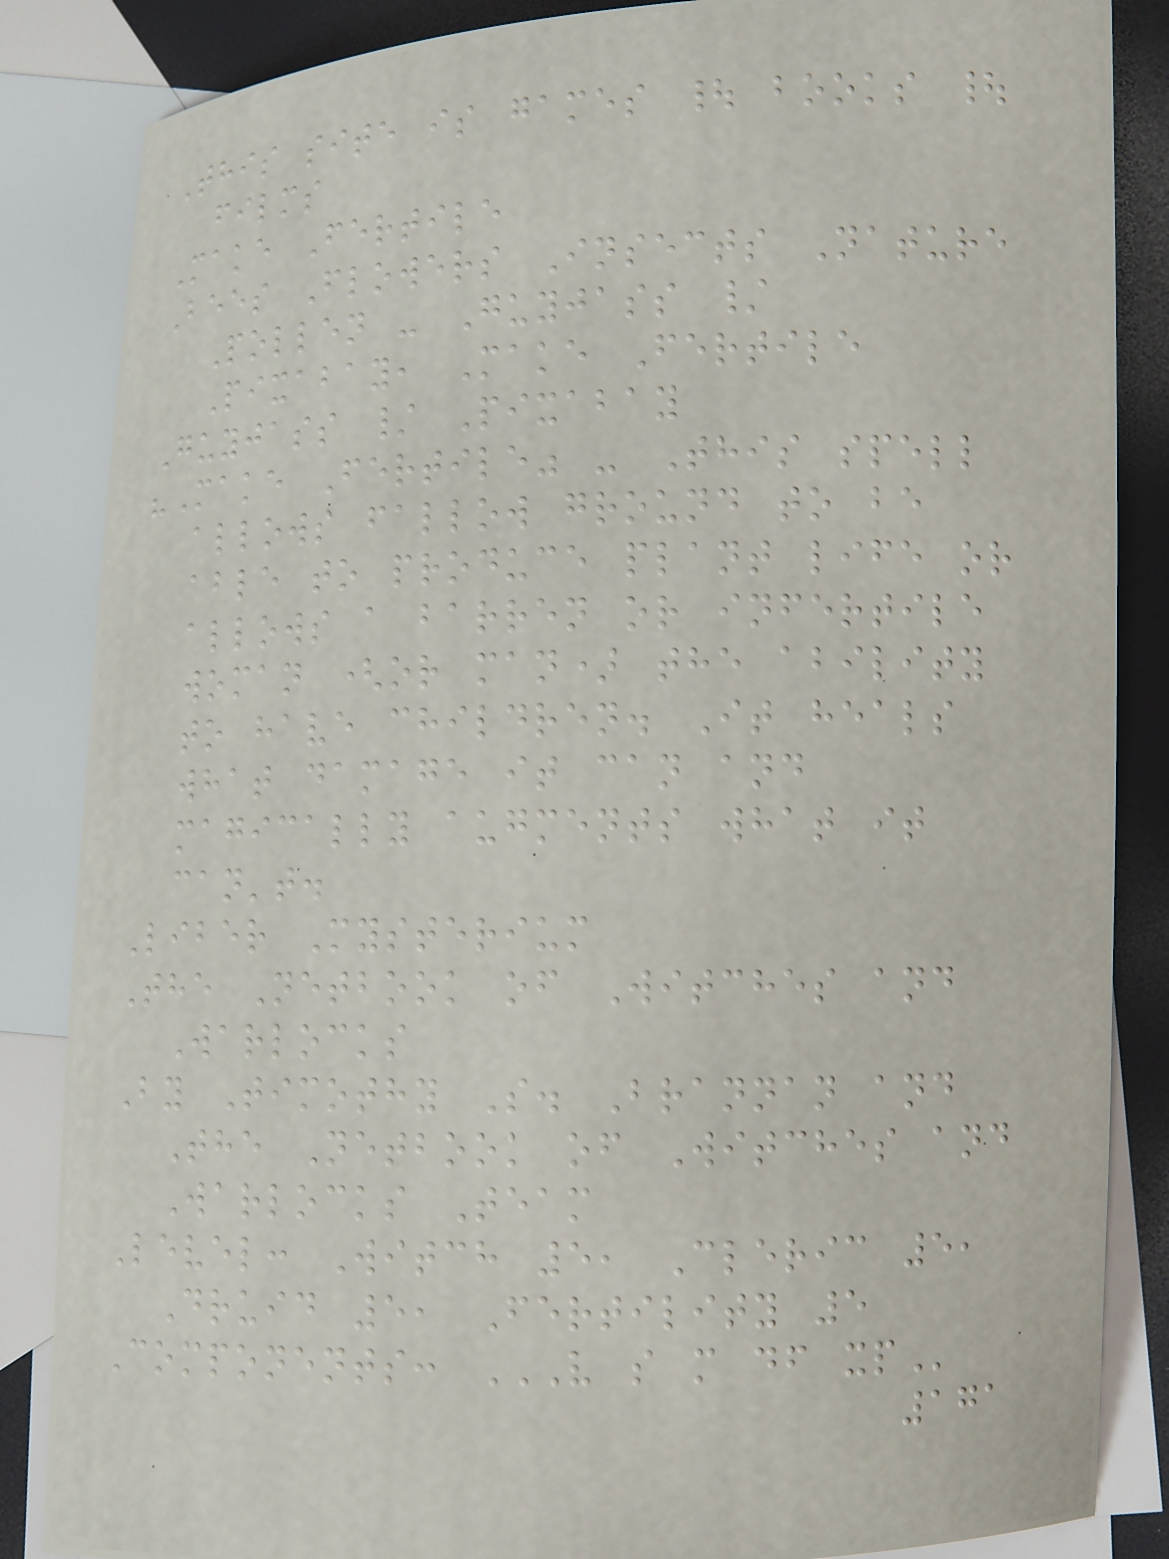This site is games | books |
films
Make Fertile
Bees Flowers Insects Nature
Pollen - Guyjass /
Pixabay, Make Fertile
Guyjass / Pixabay
"Make Fertile" - This spell
allows fallow ground to be
able to produce plant life or
allows a barren or infertile
woman (or man) the ability
to have children. It heals
what damage it can and
magically augments what it
can't.
Liber Mysterium
The Netbook of Witches and
Warlocks
By Timothy S. Brannan and
The Netbook of Witches and
Warlocks Team
Level: Witch 5, Cleric 5,
Druid 5, Fertility 5
Components: V S M DF XP
171
